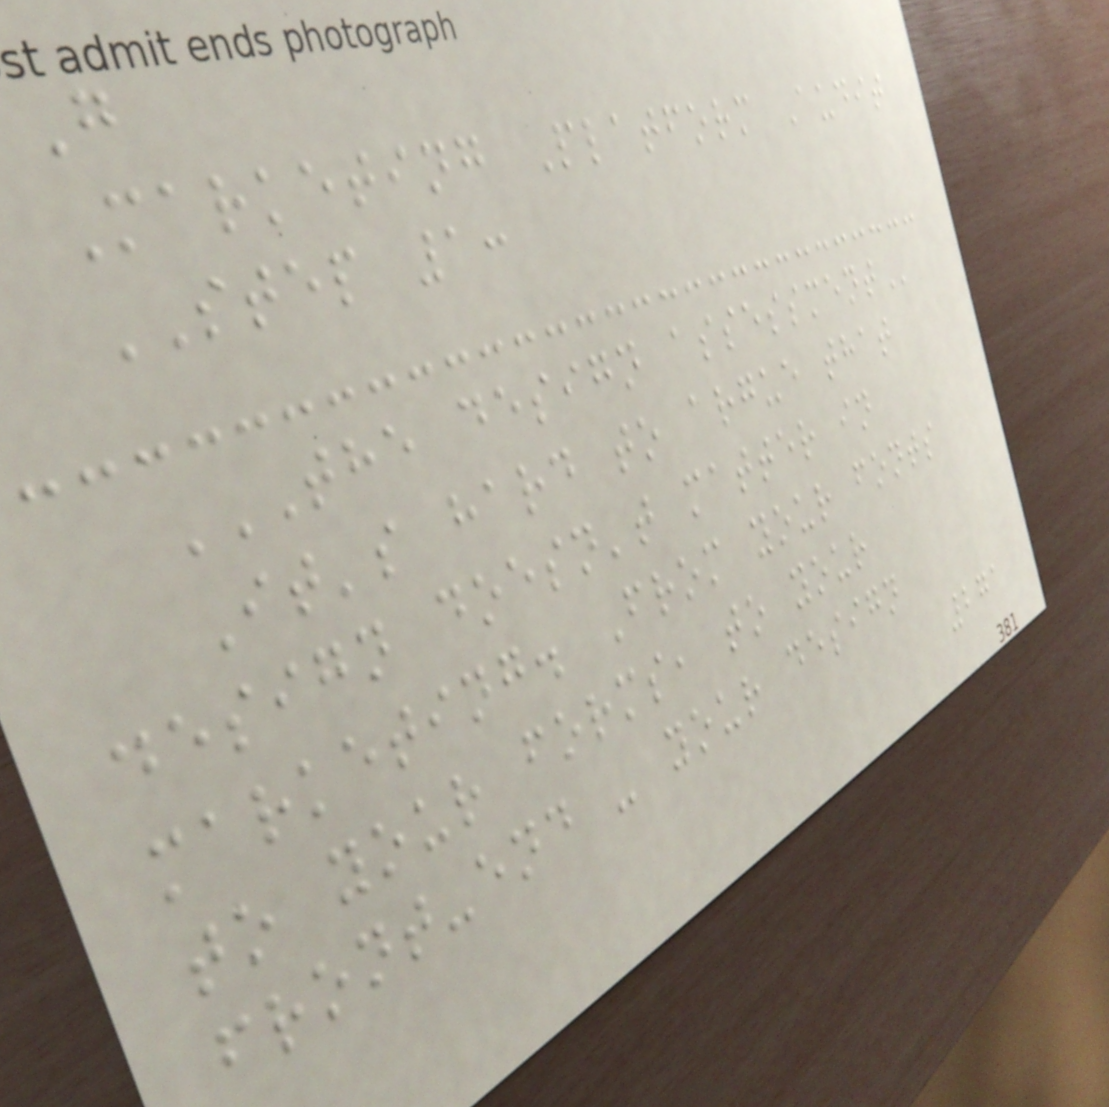G
Marketing Platform Audit
STEP 1:
THE DESIGN ASSESSMENT
It's hard to argue that
design doesn't matter in
marketing. From your fonts
to your forms, to your
front-end - your design
271
